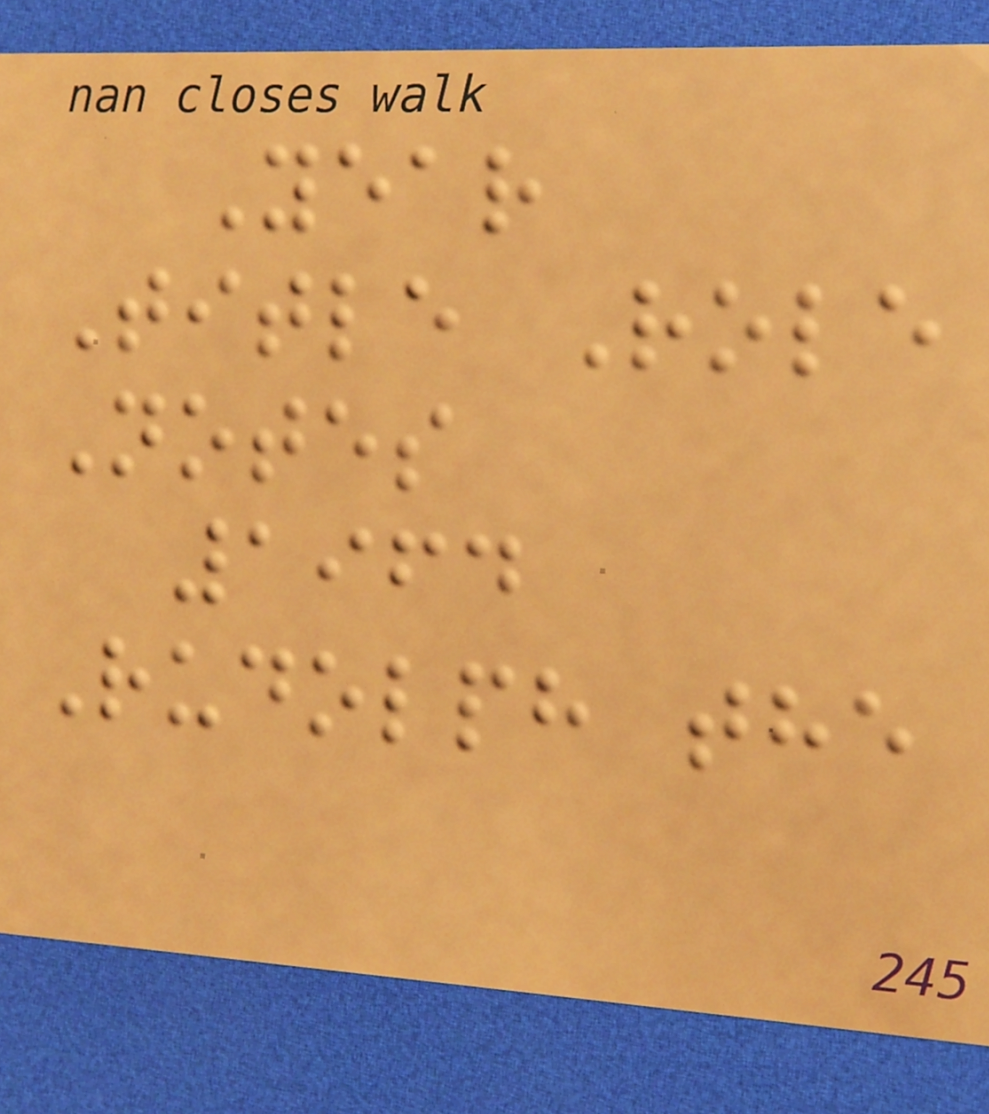Year
Title Role
Notes
1964
Rudolph the
